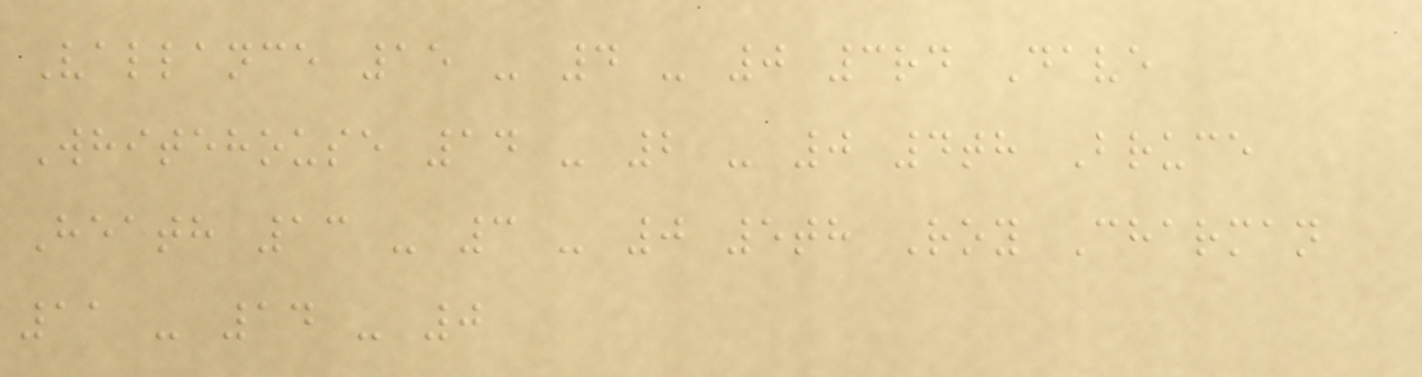Vallance 15 - 4 - 0 3rd Dave
Whitehouse 14 - 2 - 0 4th Bruce
Heath 13 - 3 - 0 5th Roy Charman
11 - 14 - 0
